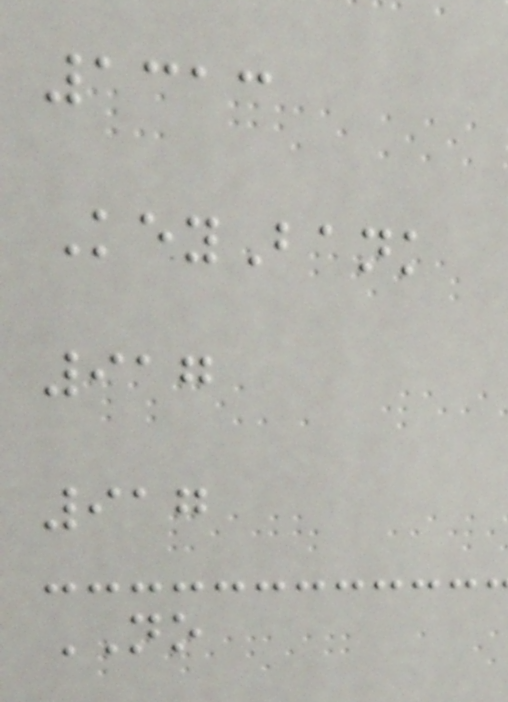1313
KeyBank
917
917
NO
